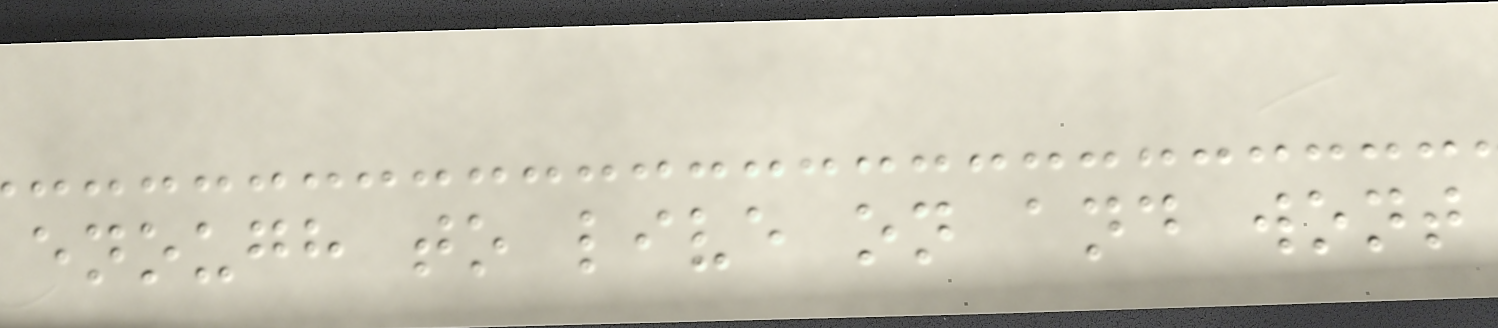enough to live on and wont
